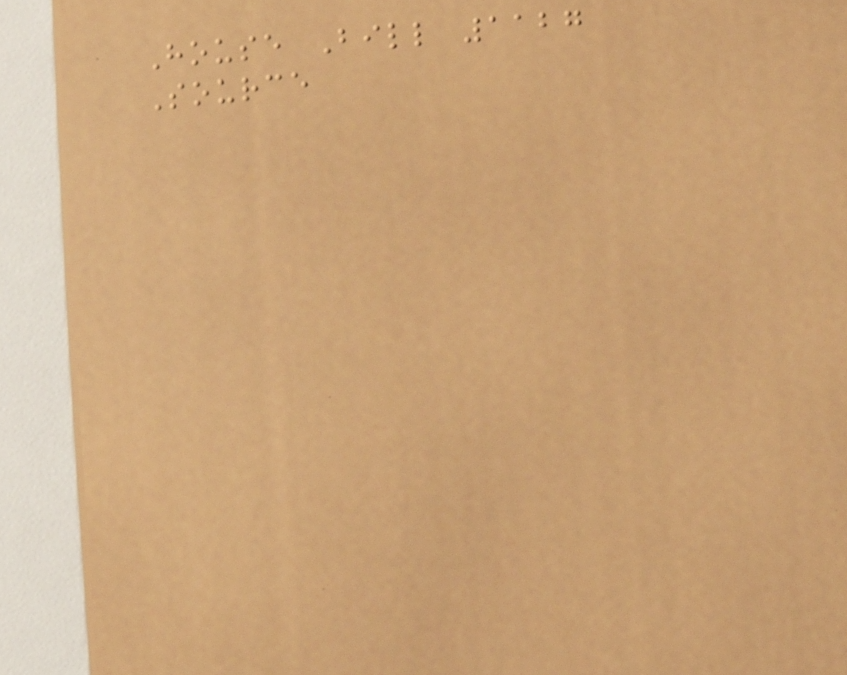House Bill 1127
Source
